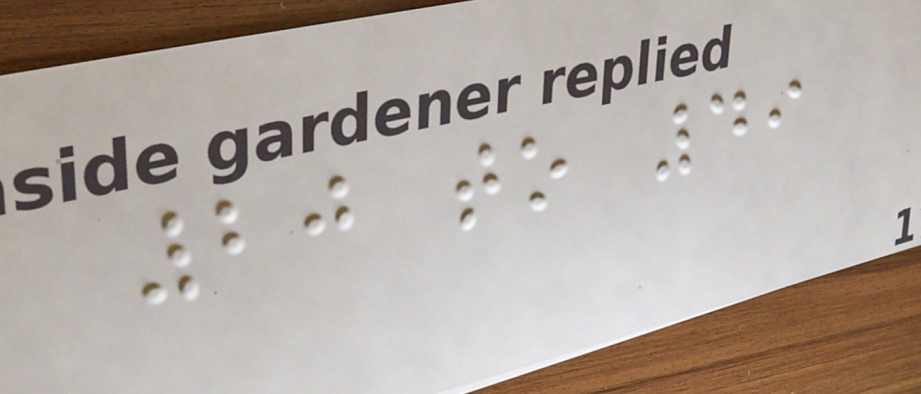20 to 49
